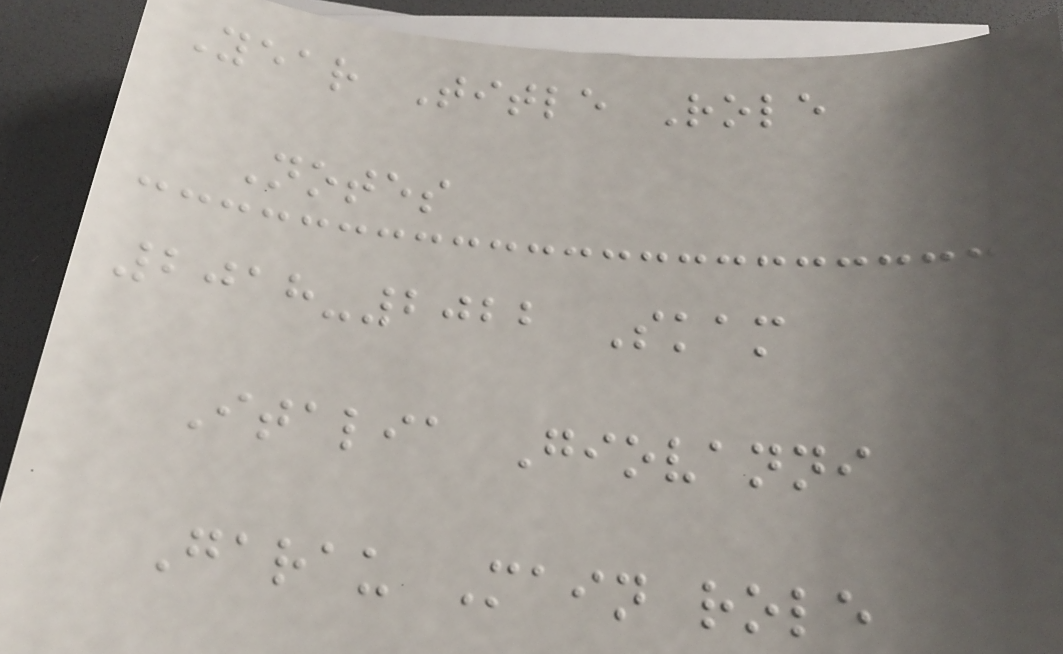Year Title Role
Notes
2018-2022 Skam
Italia Giovanni
Garau Main role
